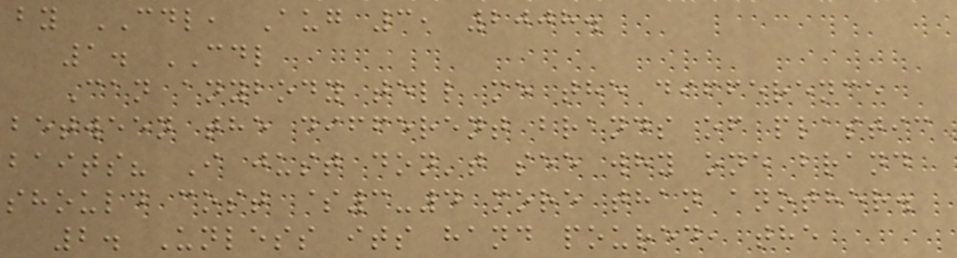by CDL, Aug 3, 2008.
1. CDL
Can anybody tell me the difference
between the different brands of plastic
baits? I just don't see why one brand
should cost $3-4 more than another.
2. Unless its hand poured, the
